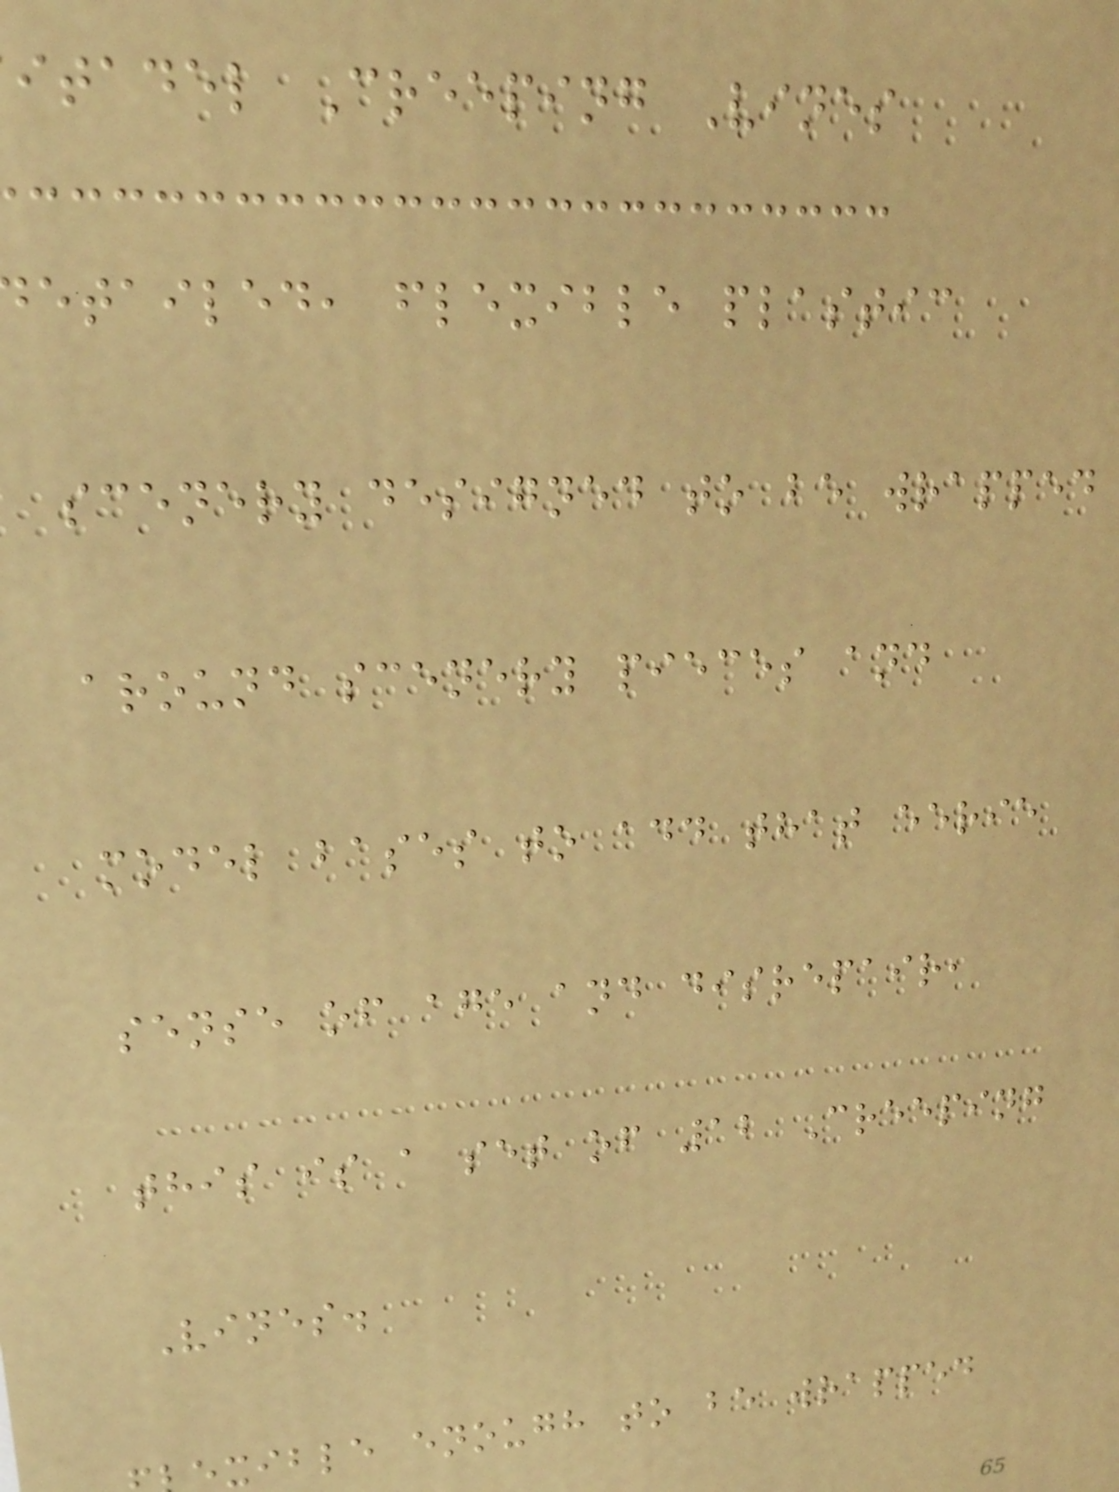itadel Creeping Vines
etailed, flexible plastic
scenery designed to be wrapped
around scenery pieces and
model bases to add that eerie
sense of age and disrepair,
this is a set of 12 Creeping
Vines.
xible enough to be wrapped
